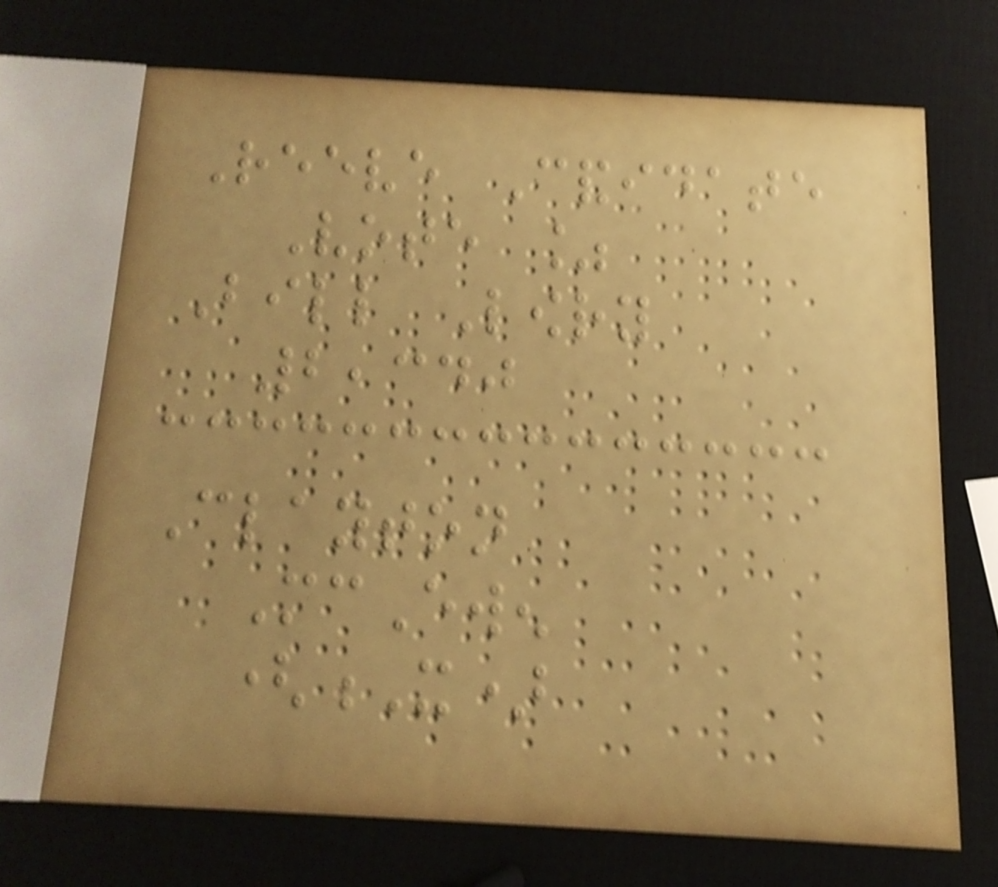Reeve Candidate
Vote %
Bill Lowry
2,340
Clayton
McEwen
(X)
